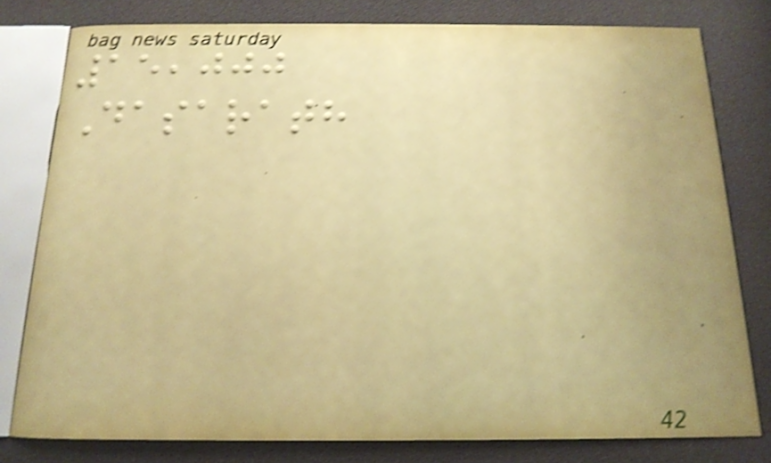15,000
Dasarath
